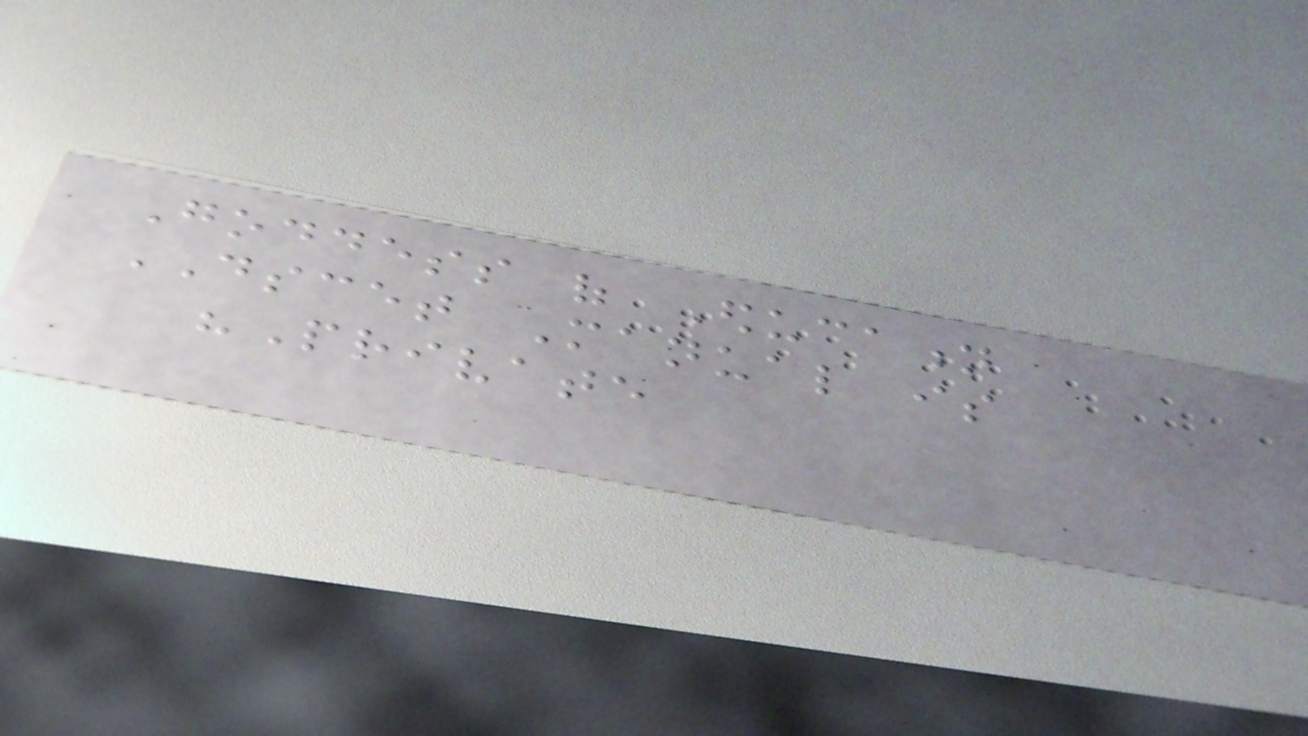Goddess of Education
DSCET Manual is
"Private
